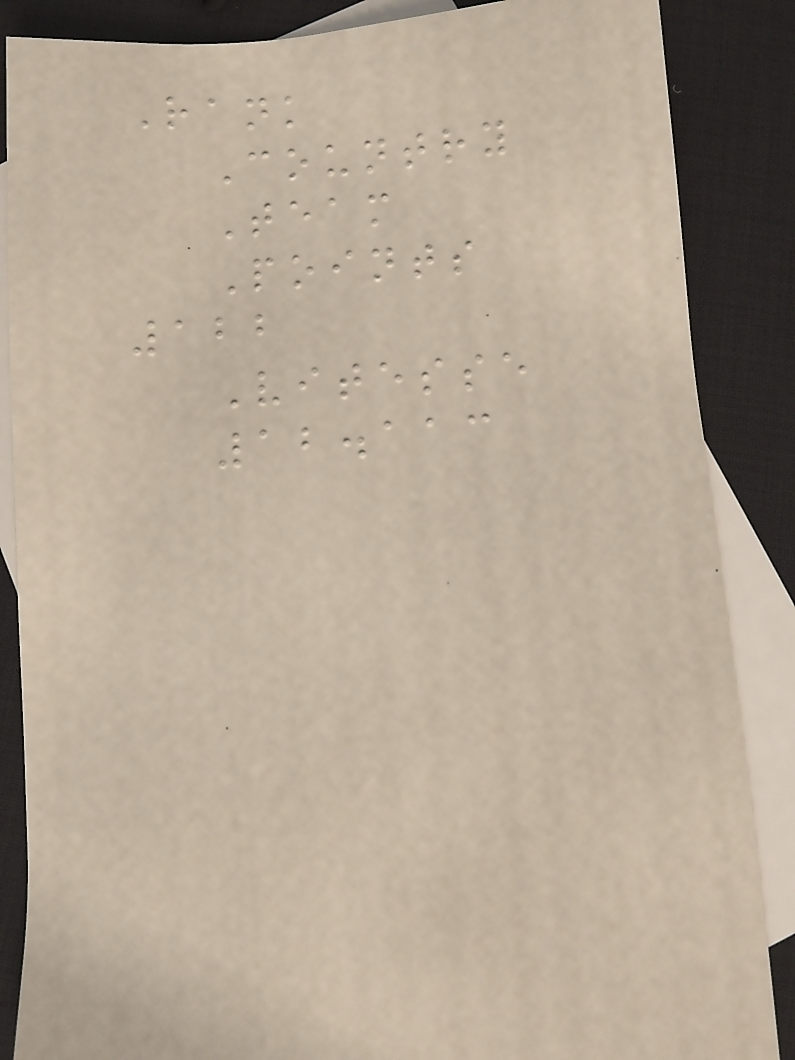Rank
Country
Team
Points
122
Vitesse
12.113
